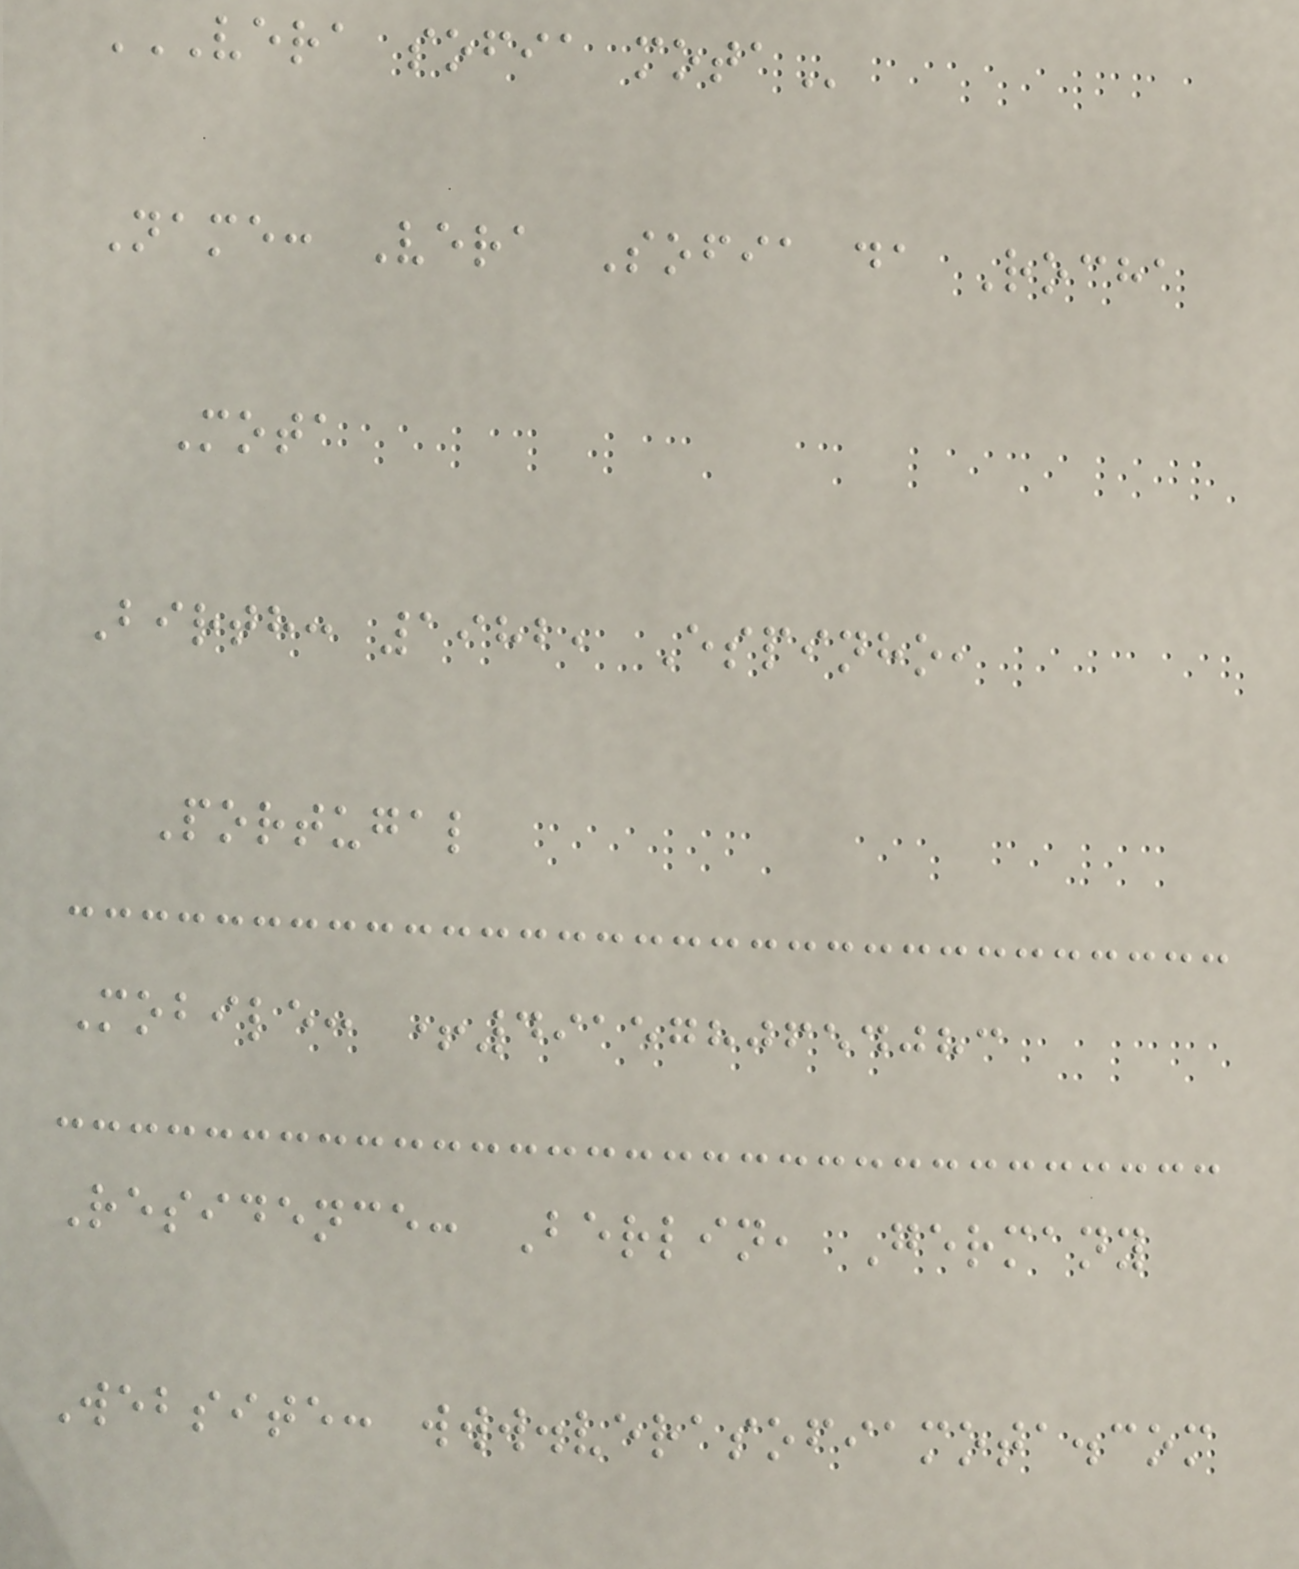VERA SOFIA MOTA
Name: Vera Sofia da Rocha
Mota
Birth: 1982, Espinho,
Portugal
Mobile: +4915780654083
Residence: Berlin, Germany
Website: www.verasofiamota.com
